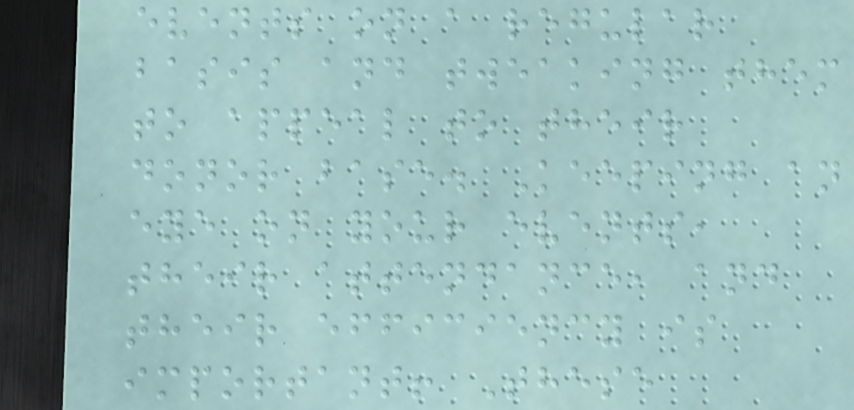events on a regular
basis and tweaking them
to appeal to their
donor base. Keeping an
eye on your events,
their attendance, and
their efficiency is
important! These
